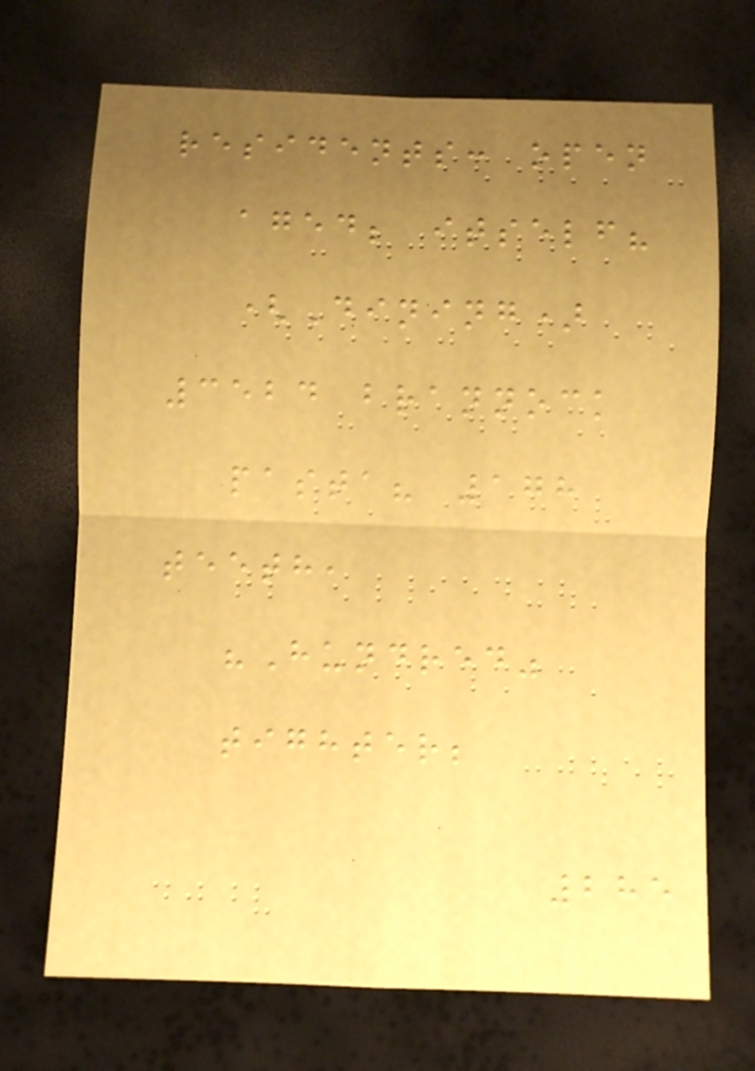residents: open
aged; itself?
(Dining)
3524 brannock
pasta? 178
teeth,
"Hundred"
tighter;
285
